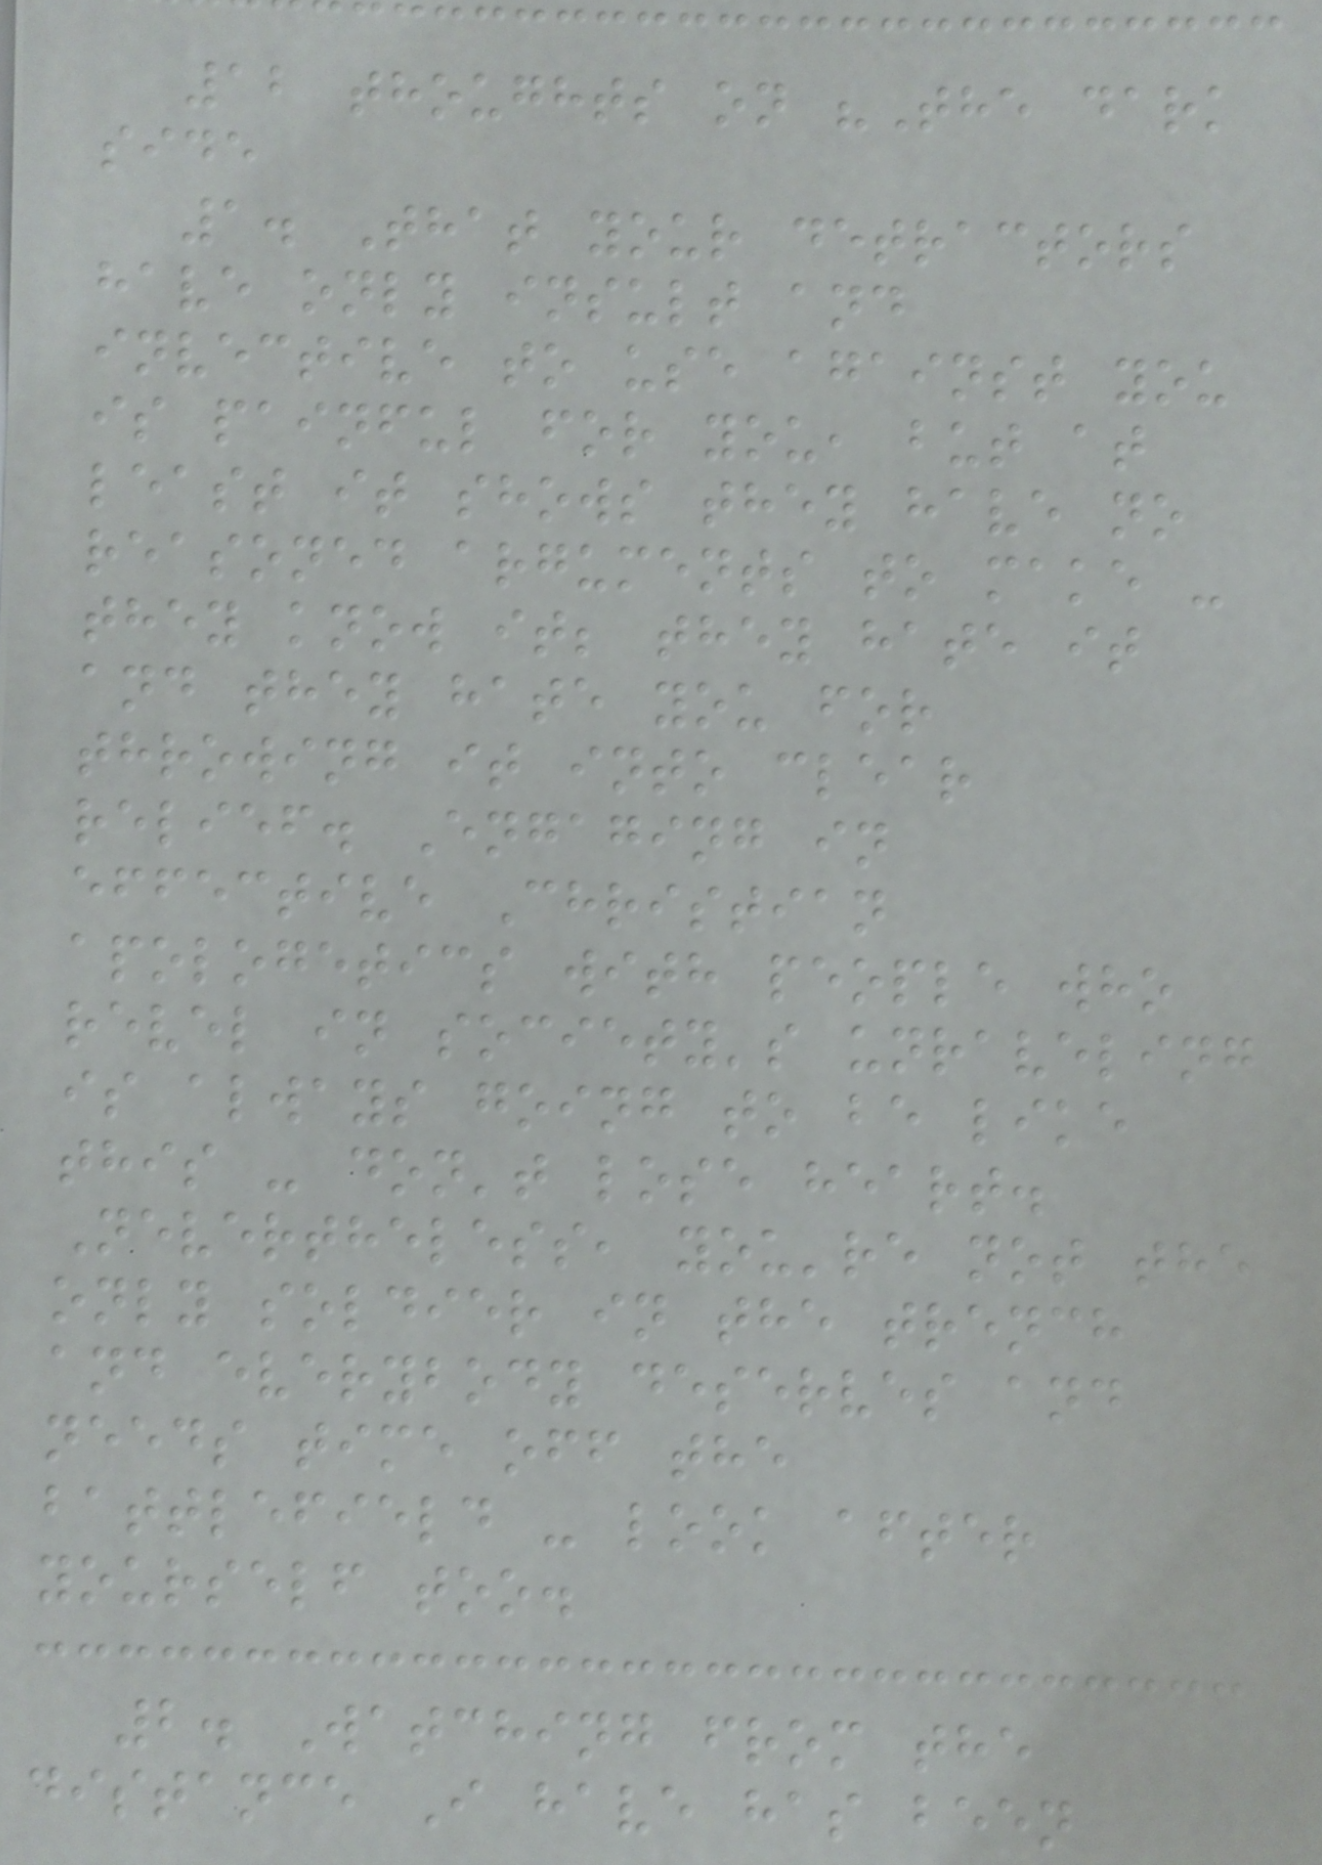12 thoughts on "The dark
side
1. That your detractors
have only insult and
invective to use against you
is painful for you, but at
least it shows they have no
reasoned arguments to make -
they know it; they hate it
and they hate you for
throwing it into clear
relief. Engaging in
effective Christian
apologetics with people who
revel in society's unraveling
is always going to be like
this - don't lose heart.
Nevertheless, you're not the
only soldier in the trench
and everybody deserves and
needs time off the
battlefield - look after
yourself too.
2. Watching from the
distance I have has been
